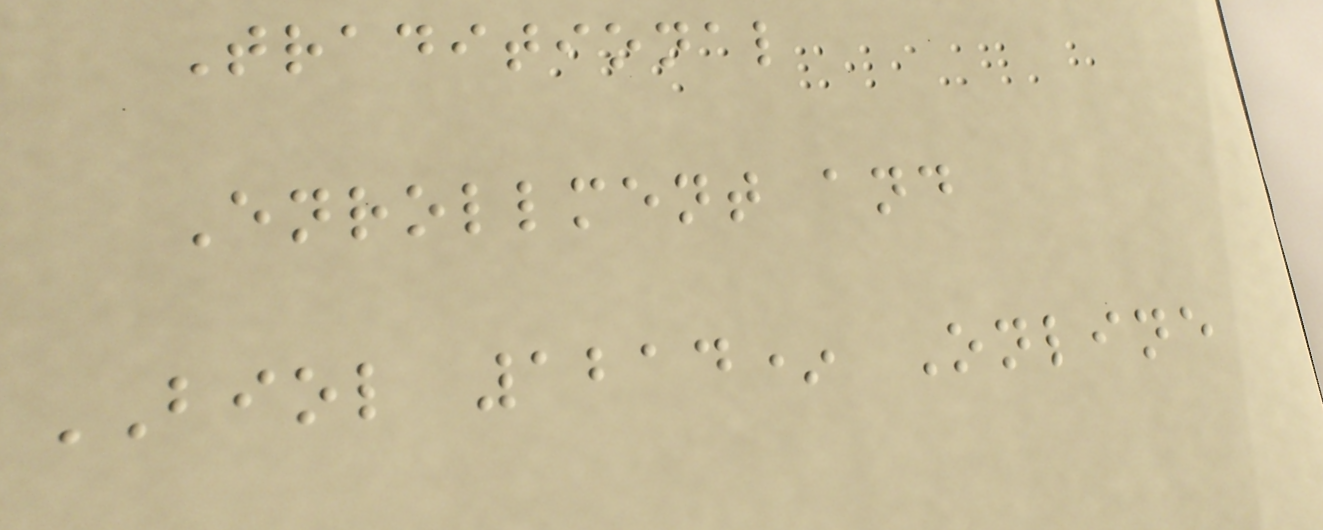Traditional
Enrollment and
BIOL 1214* Online
